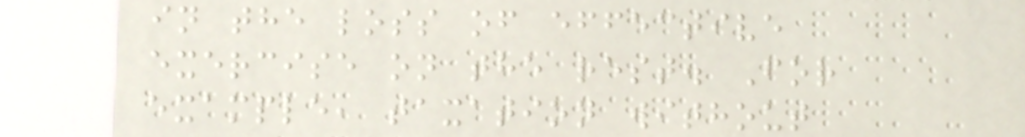in the loss of effective
exercise on the rest. For
example, taxation without
